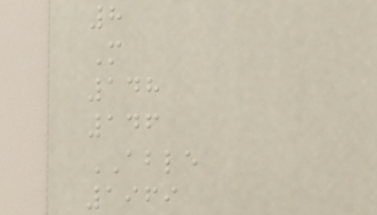8
M
148
146
ABLE
1969
